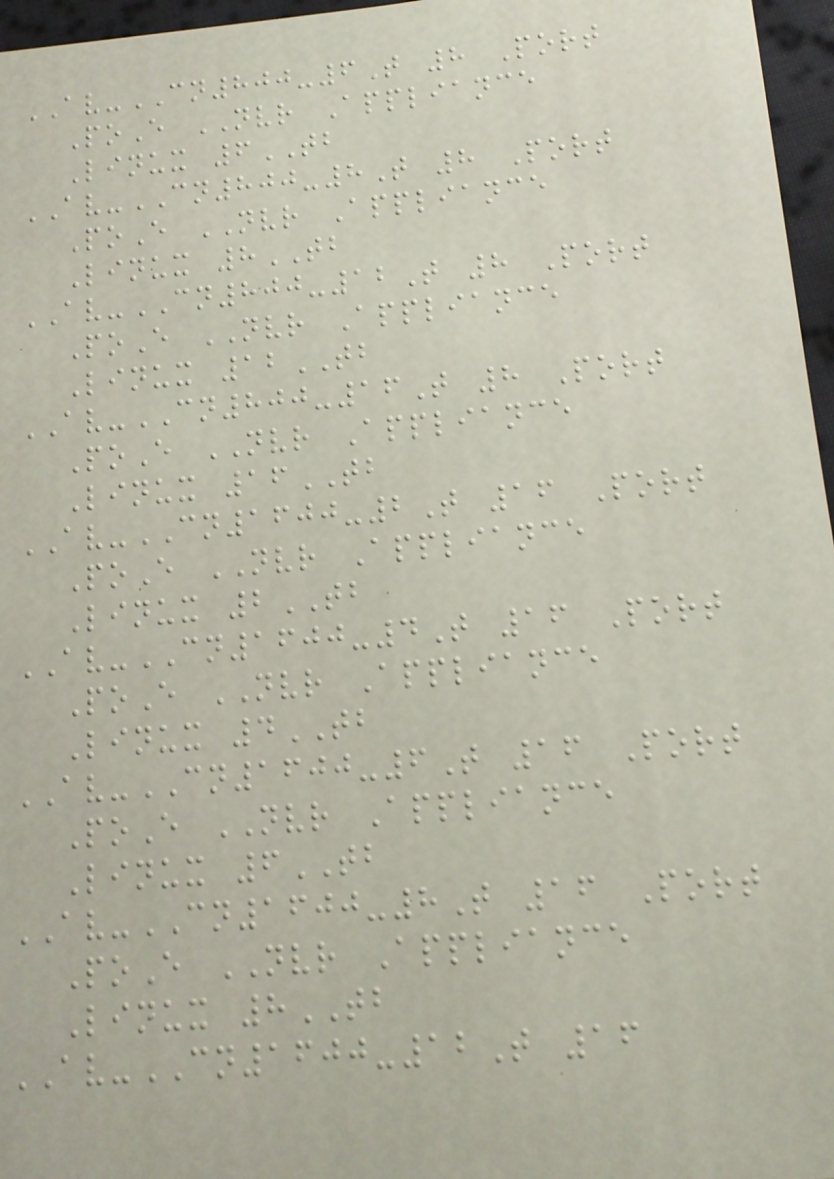AV-CN800-6T 8 Port
PoE NVR Appliance
Linux 6TB
AV-CN800-8T 8 Port
PoE NVR Appliance
Linux 8TB
AV-CN800-12T 8 Port
PoE NVR Appliance
Linux 12TB
AV-CN800-16T 8 Port
PoE NVR Appliance
Linux 16TB
AV-CN1600-2T 16 Port
PoE NVR Appliance
Linux 2TB
AV-CN1600-4T 16 Port
PoE NVR Appliance
Linux 4TB
AV-CN1600-6T 16 Port
PoE NVR Appliance
Linux 6TB
AV-CN1600-8T 16 Port
PoE NVR Appliance
Linux 8TB
AV-CN1600-12T 16
